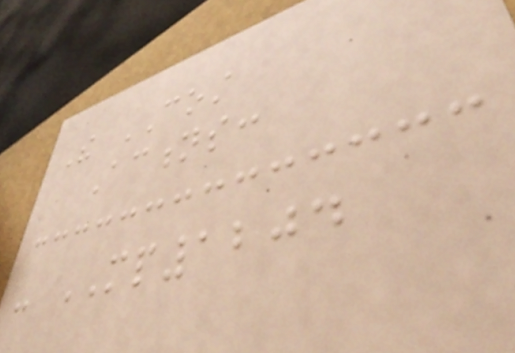The COST
Actions:
- MP1204
